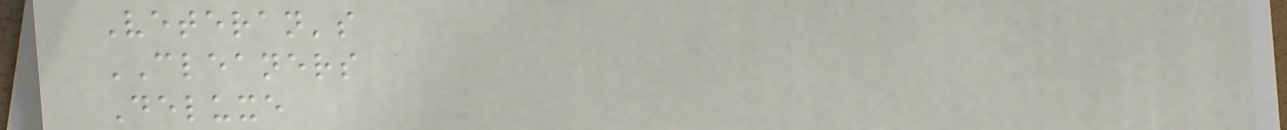Veteran's
CLEANERS
Deluxe
